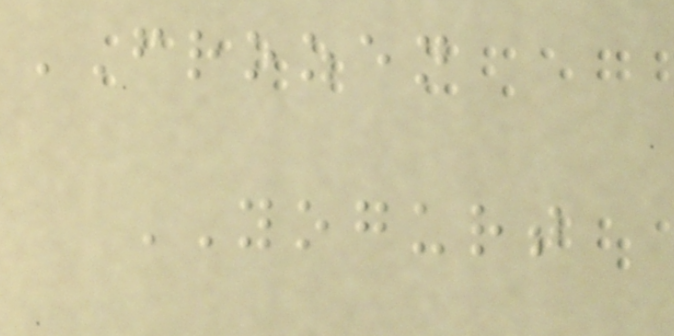FROZEN
YOGURT
